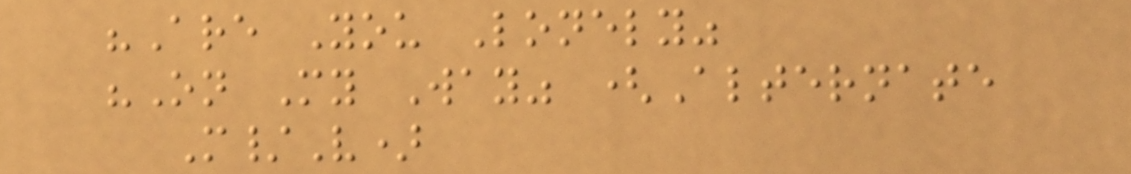"Are You Lonely"
"On My Way" (Alternate
M/V)
